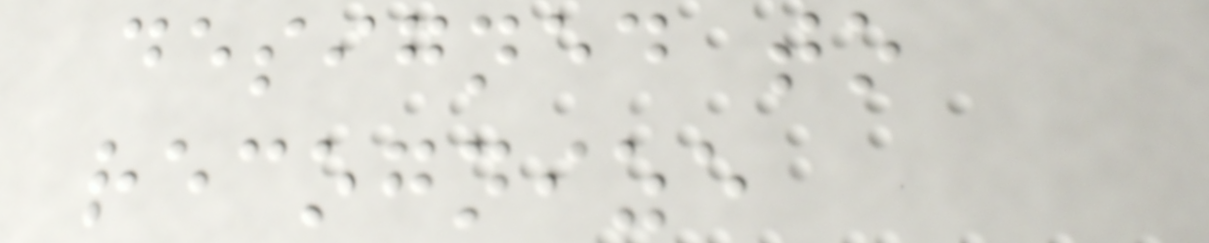designed to
recognize
